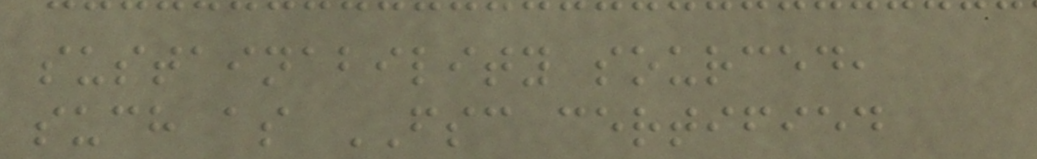sustainability sourced,
such as FSC certified
